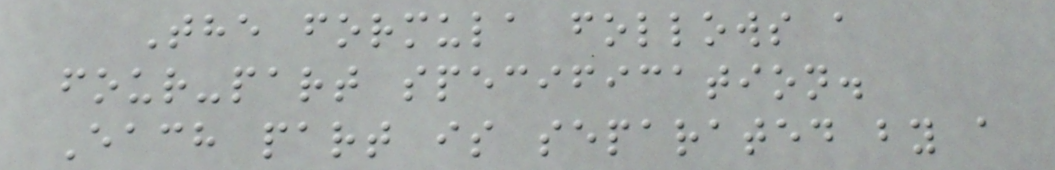The formula follows a
four-part specification.
Each part is separated by a
